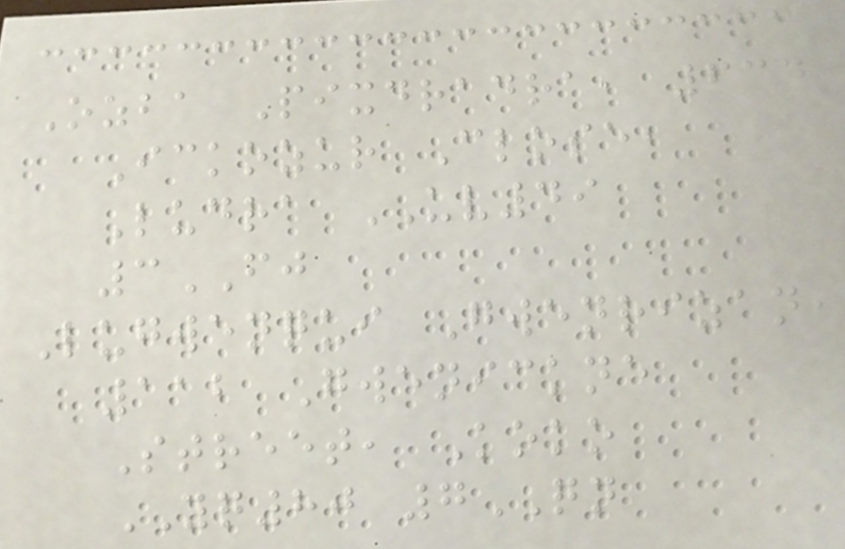Ozba Pixdradra, 634
Ickozur Close,
Ludra UV49
3FJ
Lugwenqui Gwenrizan,
112 Gwenickne
Street, Koko
YQ80 7QN
